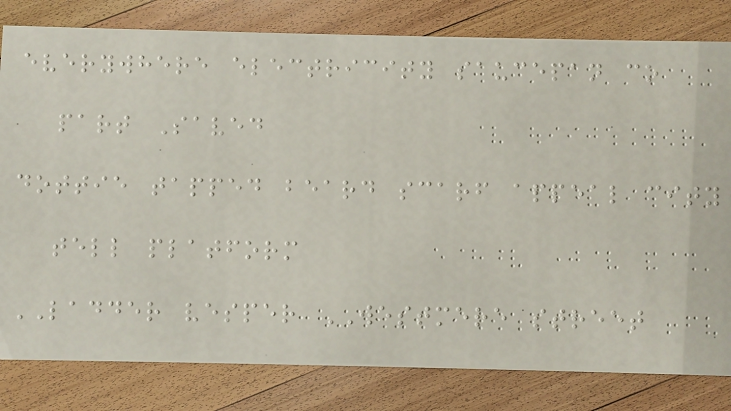everywhere electricity saucepan co
part Saved
dottie tapped beard scarf appeal city
tell platform
LADDER vesper WESTMERE street
